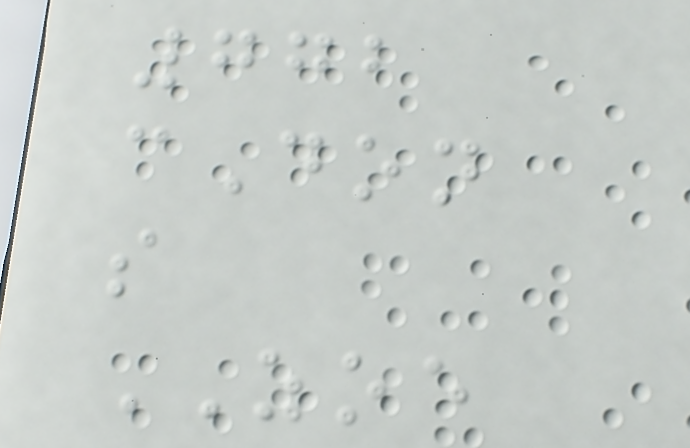772
cDon
s
ZOE
